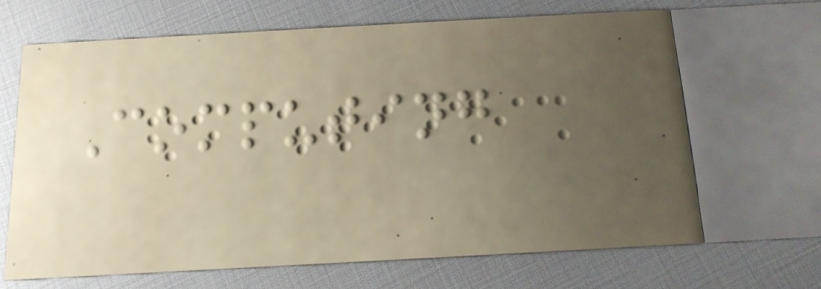Computing
